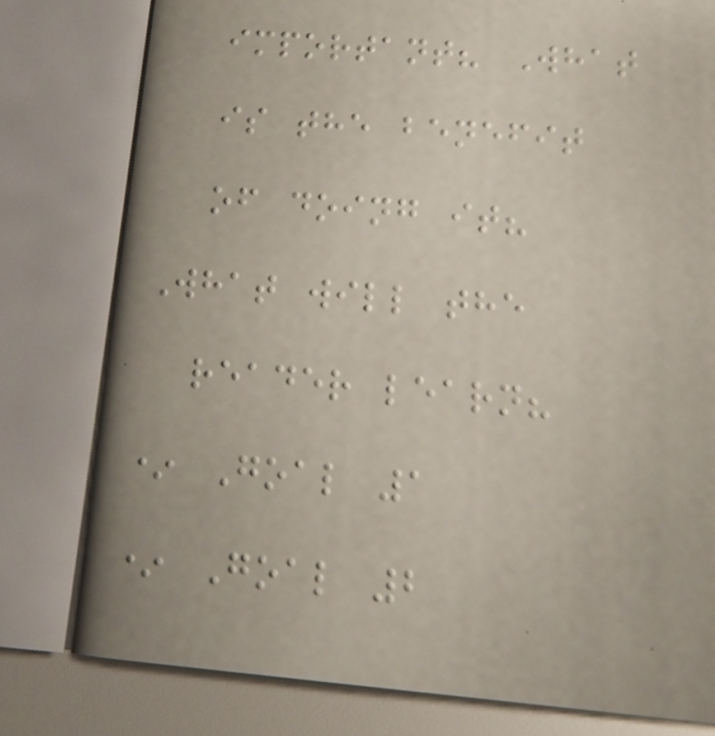important? What
is the benefit
of doing it?
What will the
reader learn?
* Goal 1
* Goal 2
